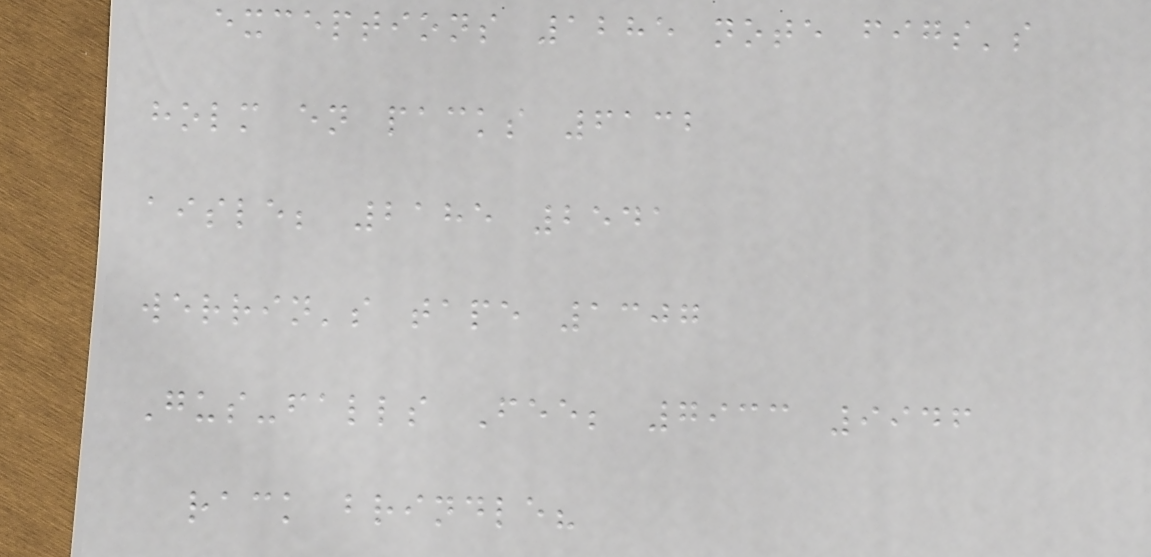exceptions 1285 note figs's
holm en packs 6132
aisle; 2185 2541
werrin's tape 1307
Gus-falls Fee; 7933 9946
rack brindle?
